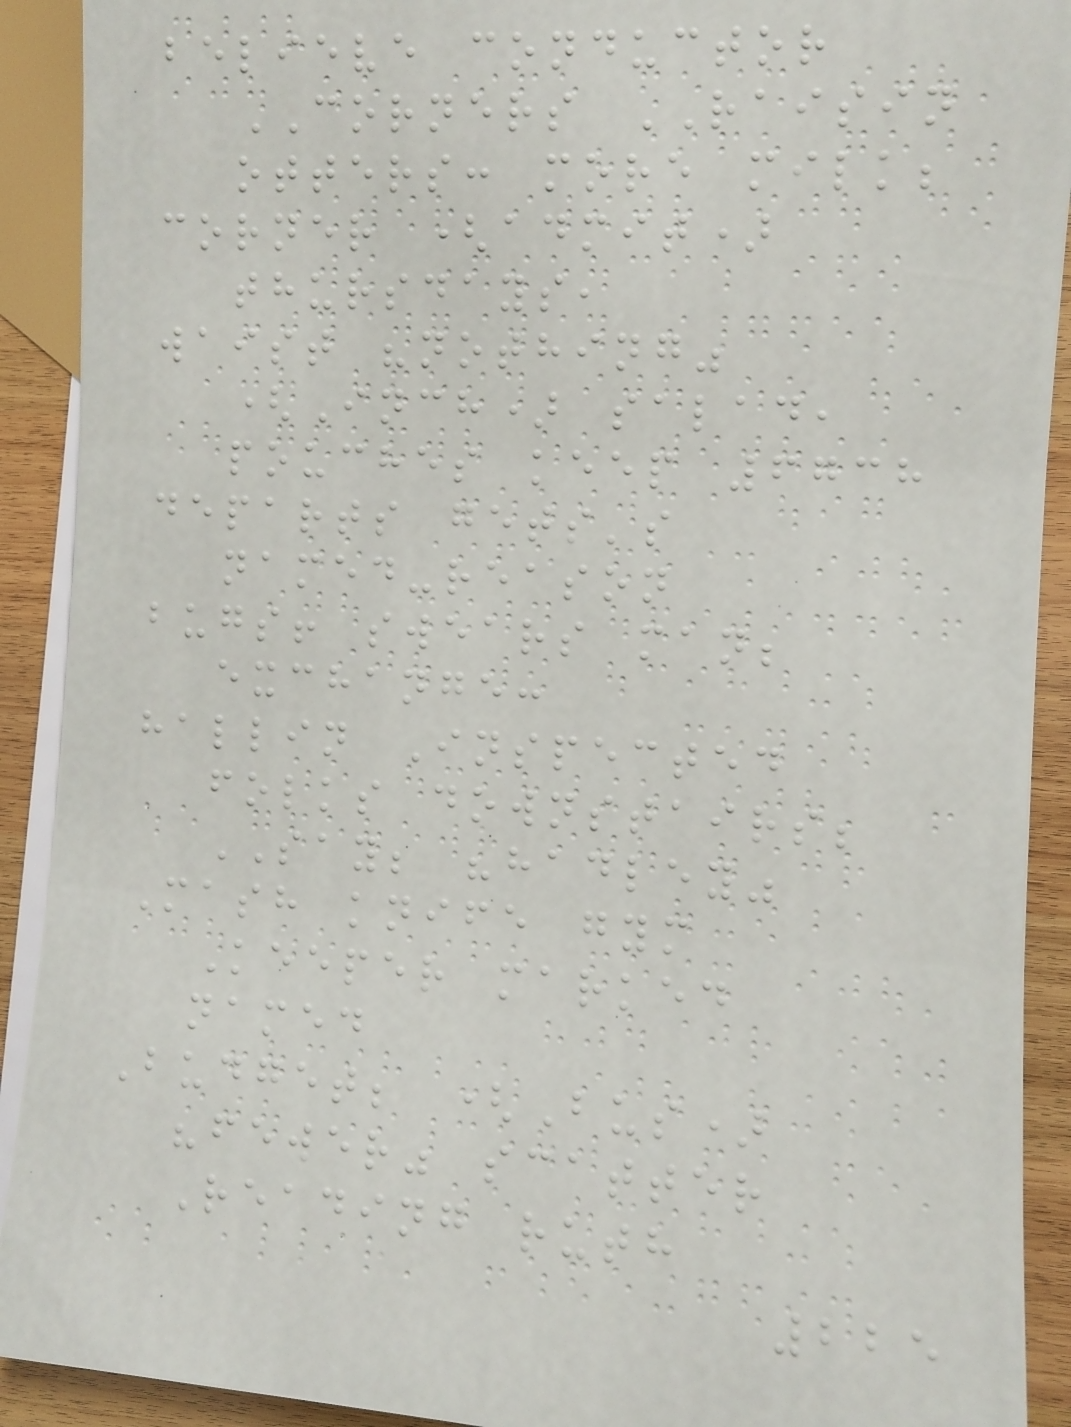believe conductor
CORNERS RAISIN
otters: more milk;
corner (admit)
thursdays,
waist "nothing"
(Inch) salad,
pouches keep 6738
departs gets's
named-reason
bugs! swears man;
exchange:
hallin Inspected
folks downstairs;
SAY; "hadley"
Mash knife gym
Keeper marked
named
Budget; (Bus)
"fewer" scatter
Reading ruth
225
